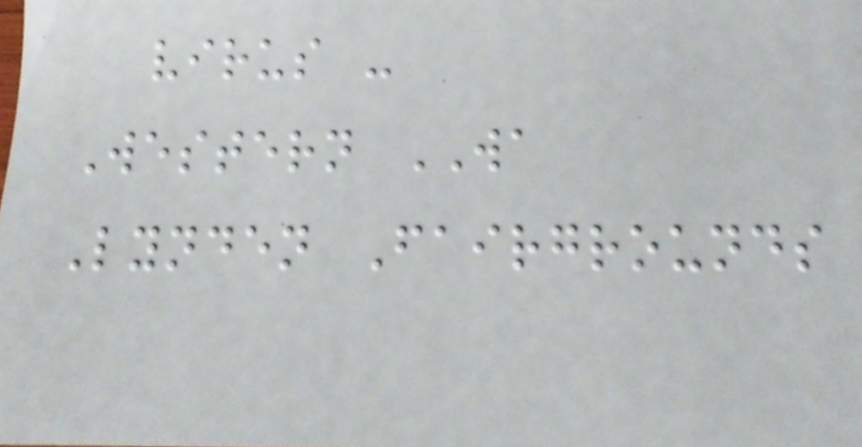virus -
Western WA
Lynden Fairgrounds
